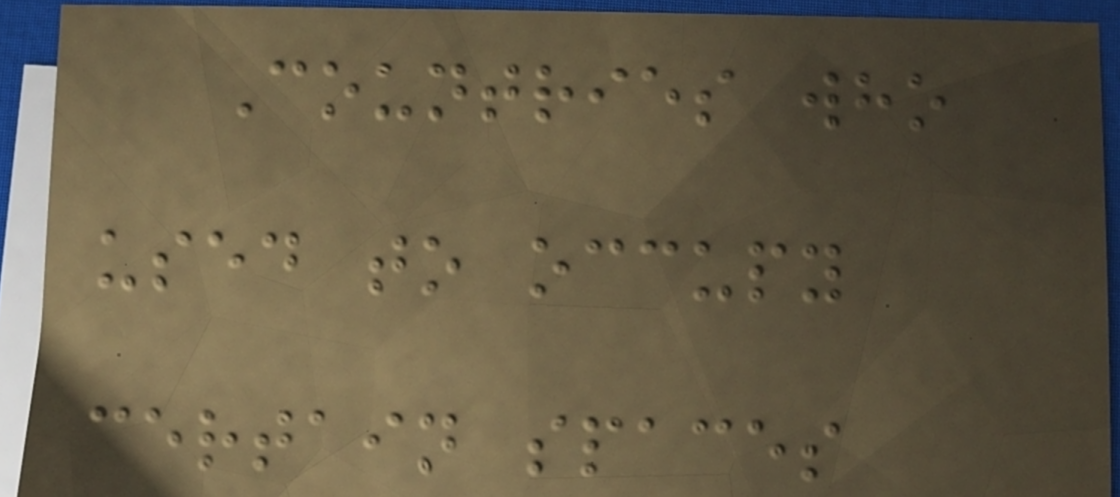Countries who
used to occupy
certain spaces
